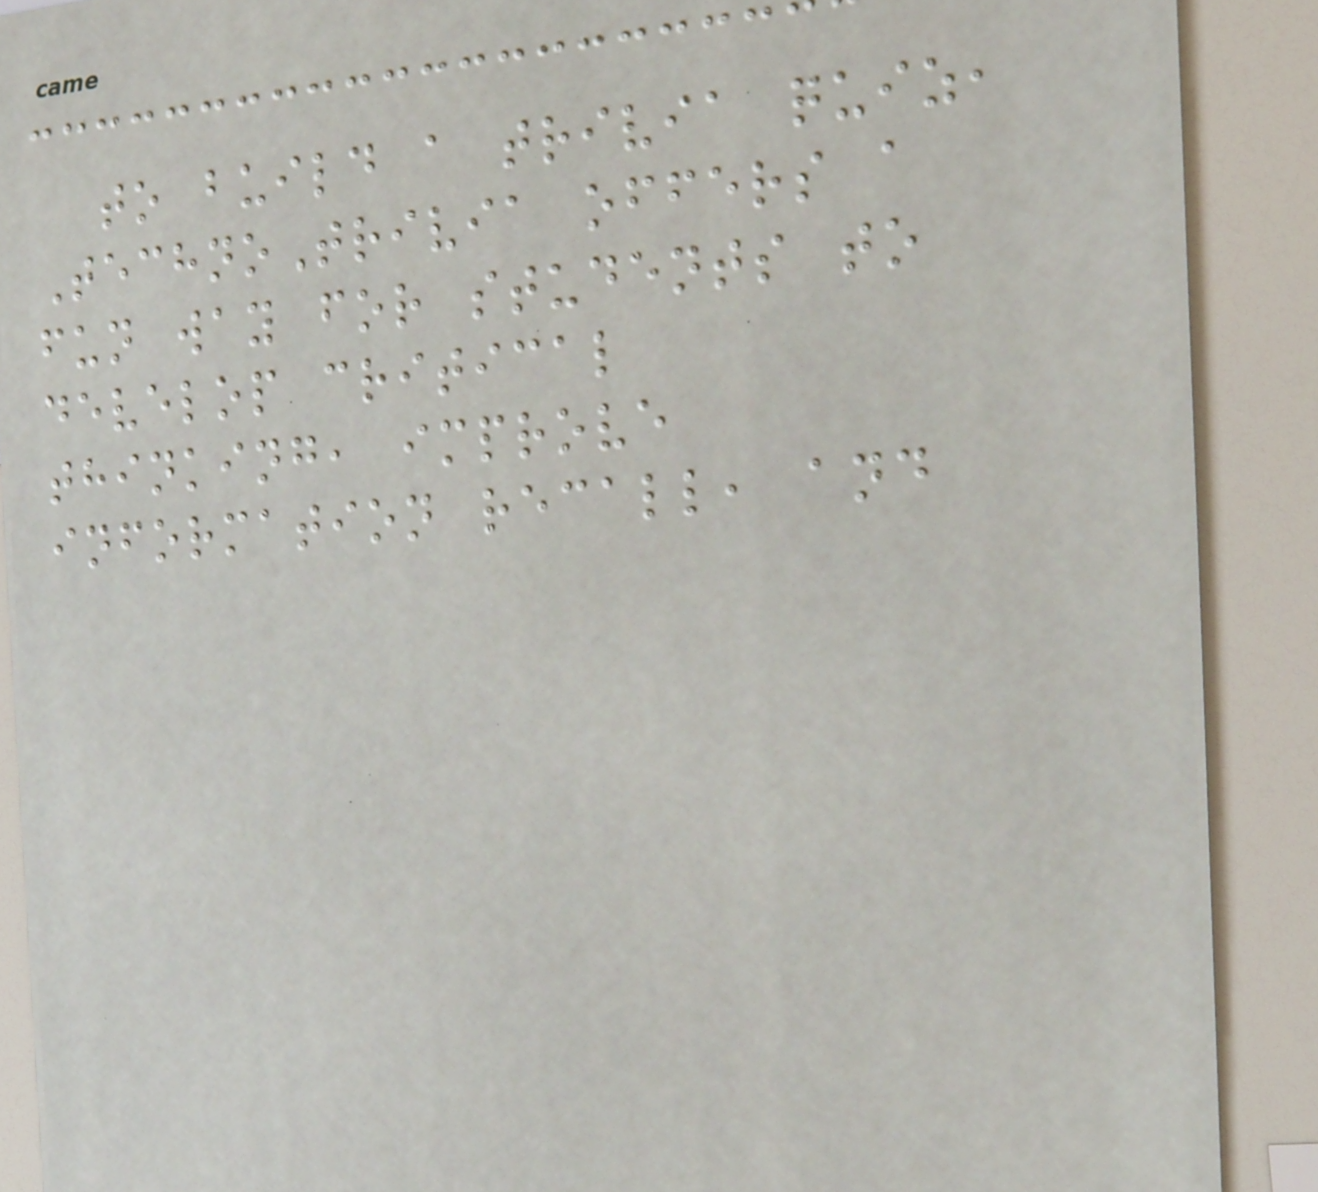to build a trivia quiz,
TechnoTrivia offers a
fun way for students to
develop critical
thinking, improve
information recall, and
